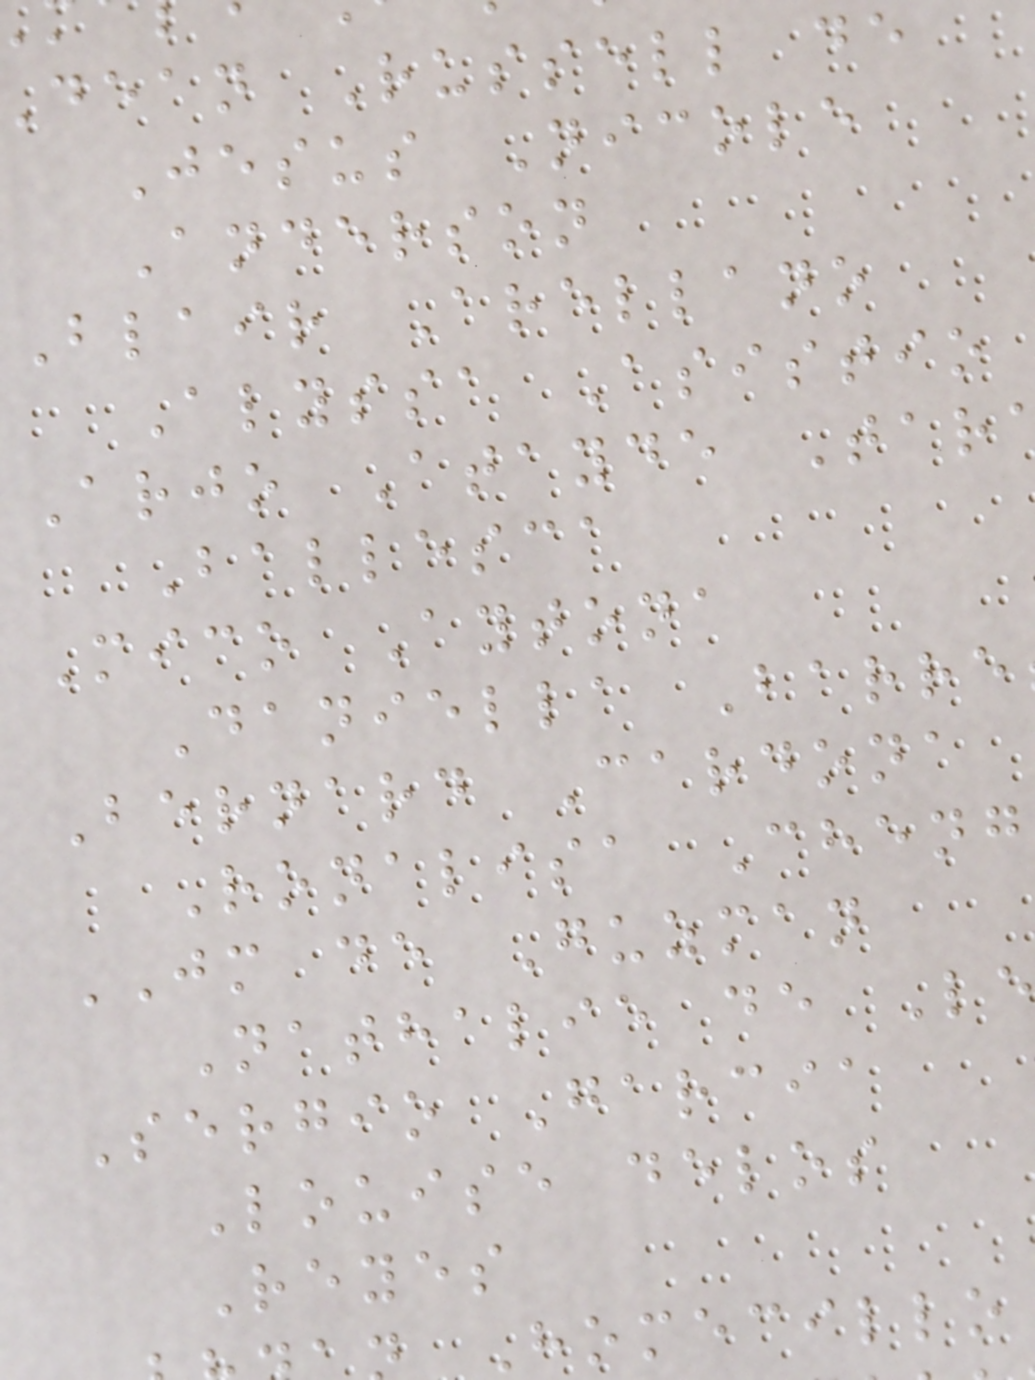dean Russell de
Jesus Nicole
Anderson
Blair Arellano
Alyssa Asistio
Arjo Atayde Tar
Ballesca
Mico Aytona
Daniella Barre
Bernard Cardona
Ronalisa Cheng
JM de Guzman
Nathalie de Le
Sergio Garcia
Louise delos
Reyes
Homecillo
